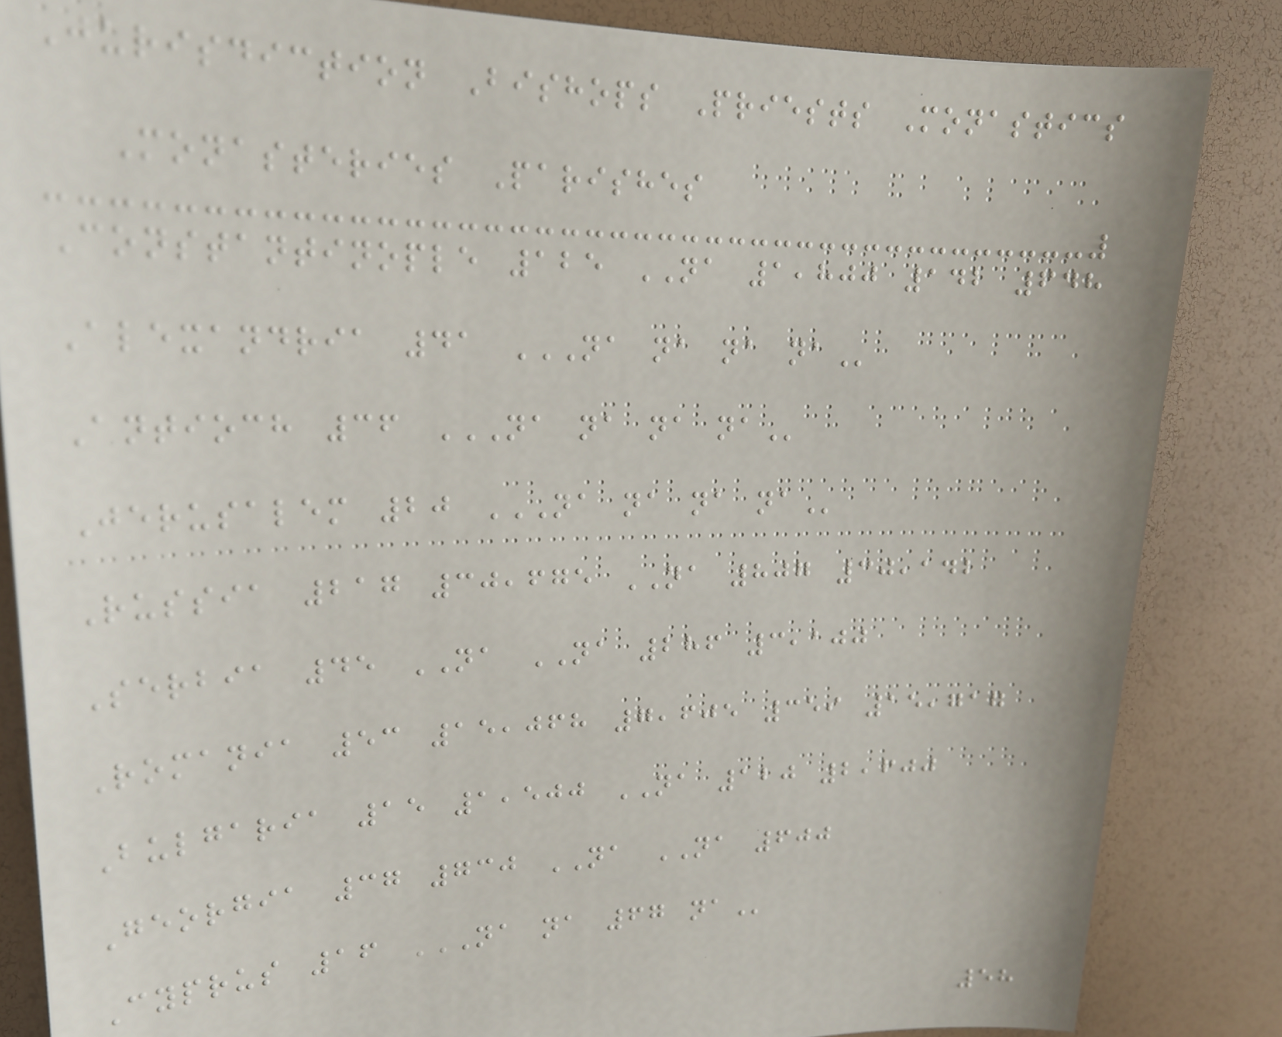Jurisdiction Bishops Priests Monastics
Monasteries Parishes
Constantinople 125 NA 1,800 142 648
Alexandria 41 NA NA NA NA
Antioch 36 NA NA NA NA
Jerusalem 20 NA NA NA NA
Russia 217 30,675 NA 807 30,142
Serbia 45 NA NA 286 3,100
Romania 53 15,068 7,605 359 15,717
Bulgaria 15 1,500 NA 120 2,600
Georgia 37 730 NA NA 600
Cyprus 16 NA NA 67 NA
58
